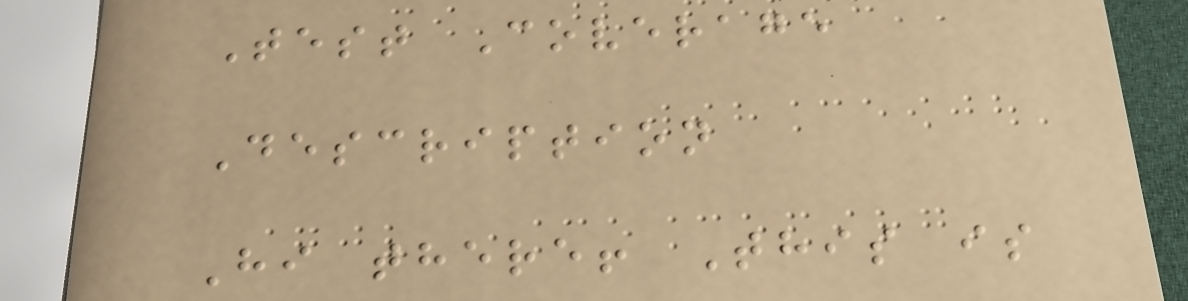Test Coverage
Description
Hi there! This is
